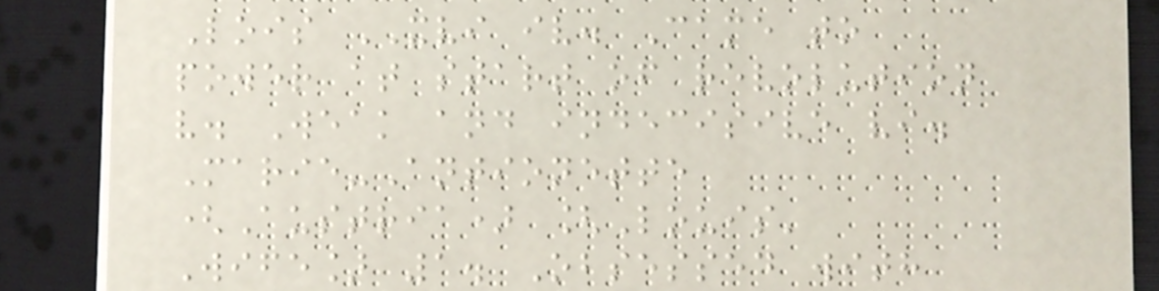Lois XVI iv. Came to
power at start of revolution
v. Weak and indecisive vi.
Marie-Antionette
(Austria) [Louis'
Wife] 1. Obsessed with
